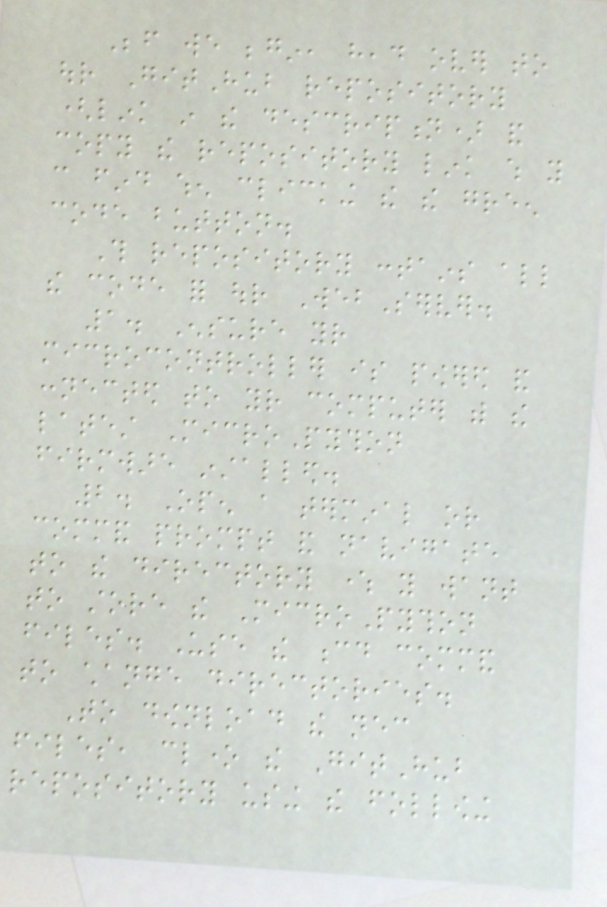Before we begin, head over to
our GitHub repository
(link in the description) and
copy the repository link which you
can find when clicking the the green
code button.
This repository contains all
the code for our WebServer.
1. Ensure your
microcontroller is powered and
connected to your computer with the
latest MicroPython
firmware installed.
2. Open a terminal or
command prompt and navigate
to the directory where you want
to store the MicroPython
files. Use the cd command
to change directories.
To download the necessary
files, clone the GitHub
repository using the following
